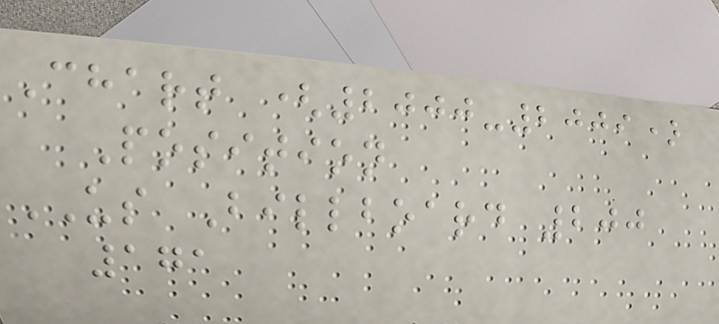Chart (2000-2009)
Position
US Billboard 200
171
